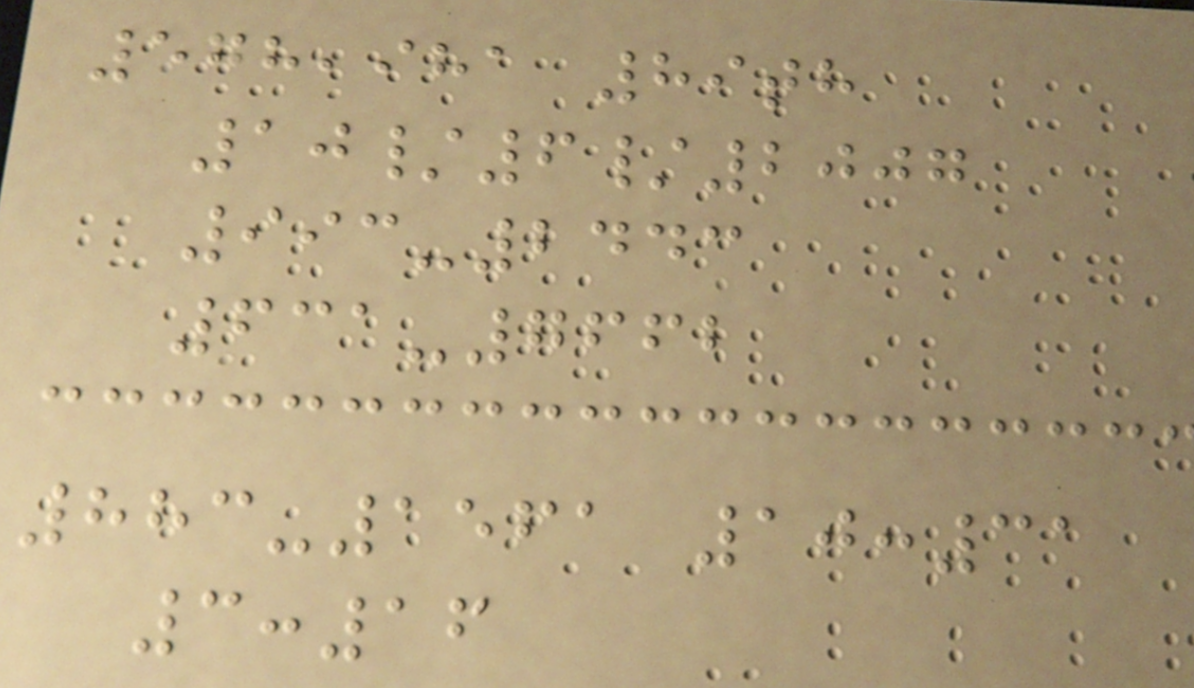578,981 89th
10/6/2007
993-2443
631-7662
883-1561 10:31
3:16
